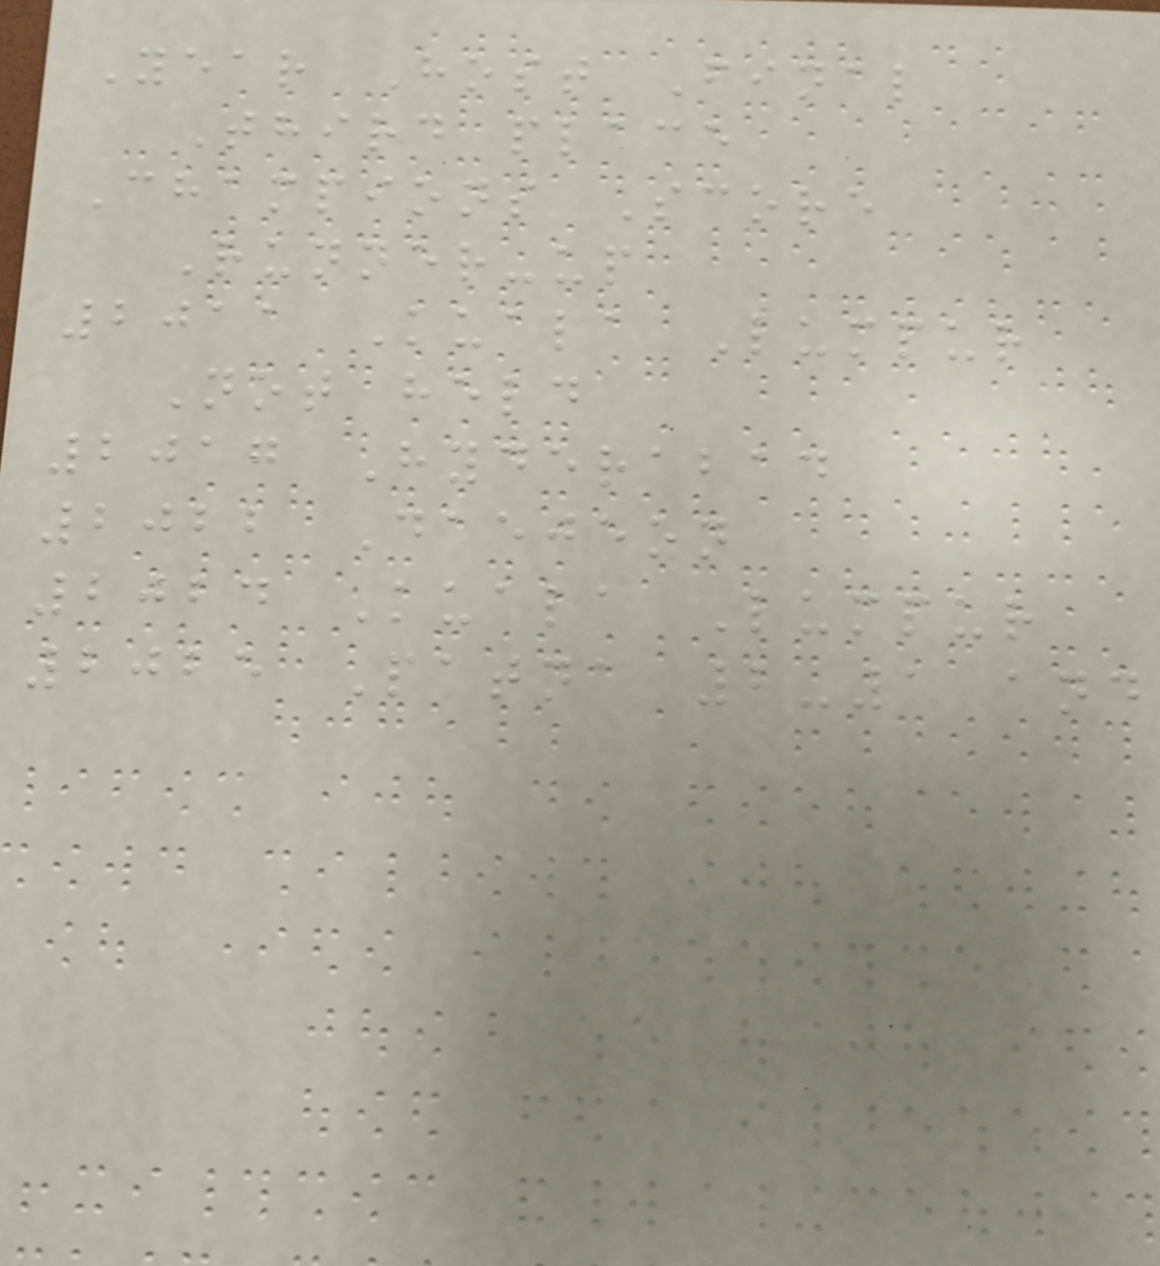Year Host Final
Third place
Champions Score
Runner-up
2011 Kuala Lumpur
Not held
2017 Hyderabad
2022 Daejeon
2024 Kuala Lumpur
2025 Patna 2-1 and
